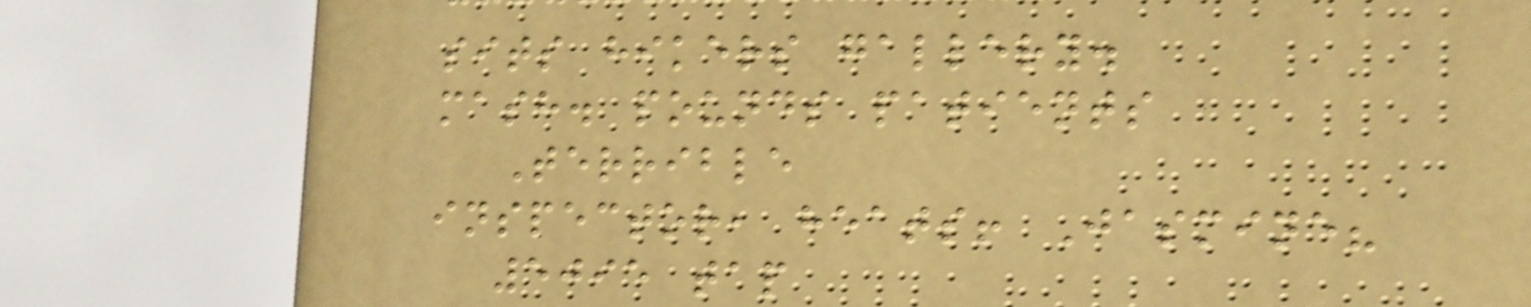sits hikers gallery.
mash. pounds patients
Terrible
inspector, heats! Jasmine?
5095 tap
